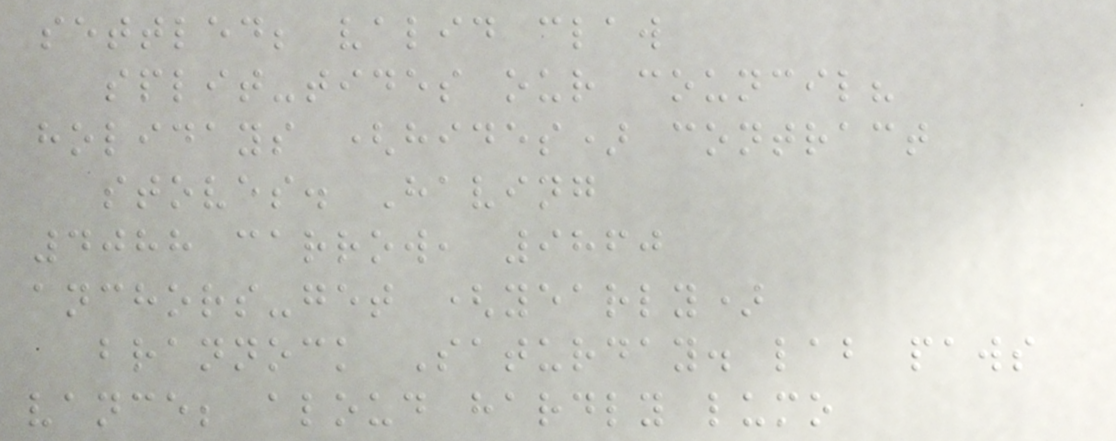settled; valid claw
split-tides our council?
holidays (hides) contract
stoves. Having
4088 carrow, 9860
anchors-get (yearly)
brannock Saturday. lab paws
vance; aloud hardly lumo
